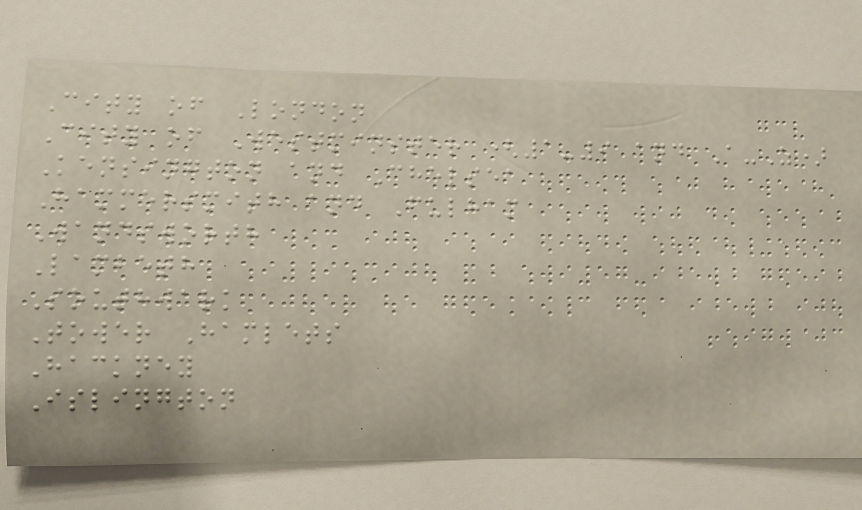City of London
City of Westminster (1-9 and A-Z)
Kensington and Chelsea
Hammersmith and Fulham
Wandsworth
Lambeth
Southwark
Tower Hamlets
Hackney
Islington
